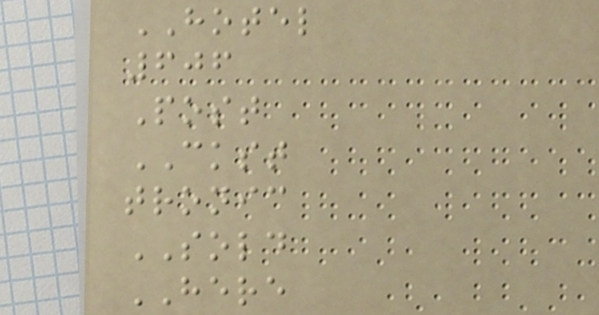HOTEL
606
Post
CKST
tronic
SOLD
HERE
